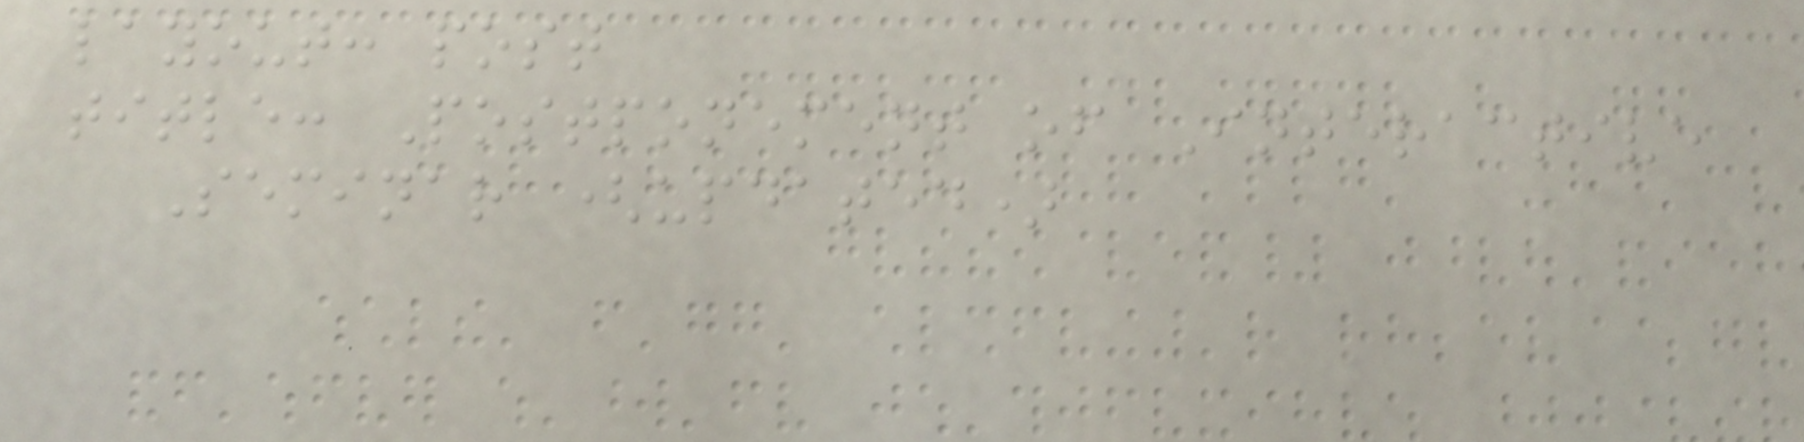layout: post
title: Postponement of Interactive
Seminar (updated)
